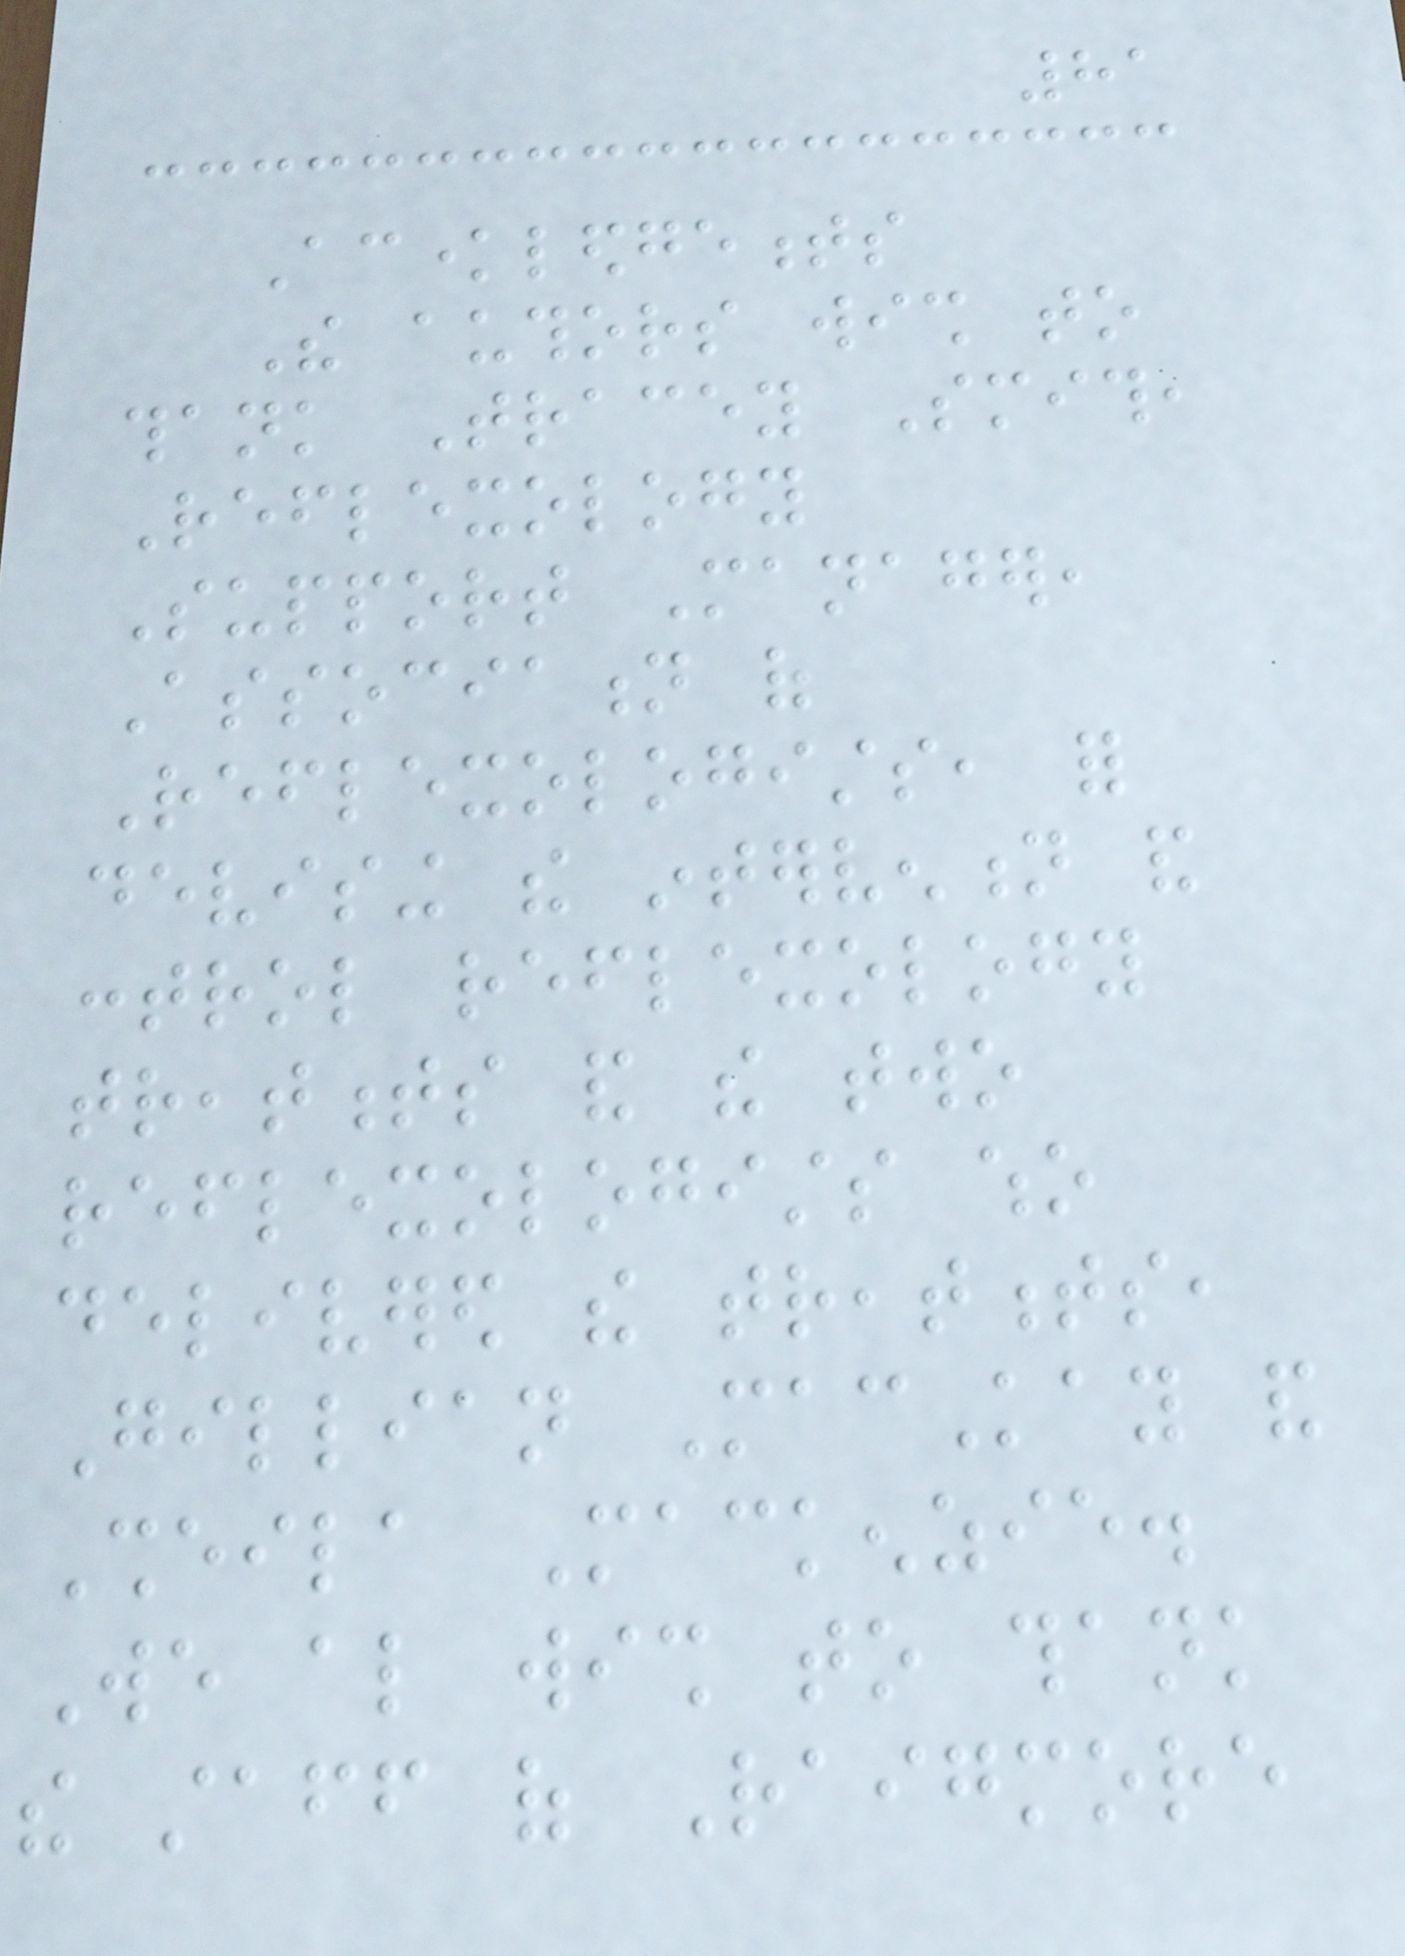81
Acknowledgements
The authors wish to
thank Tracey Smith,
Reflexology
Support Manager,
Association of
Reflexologists, for
devising the intervention and
control reflexology
treatments and the two
reflexologists who
delivered the treatments,
Gillian MacKay and
Sheila Mackenzie.
We also wish to thank
the staff of Raigmore
